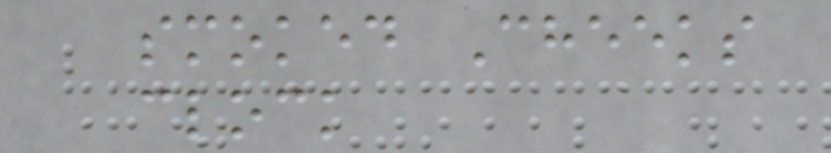smoked Cheeks
clock
